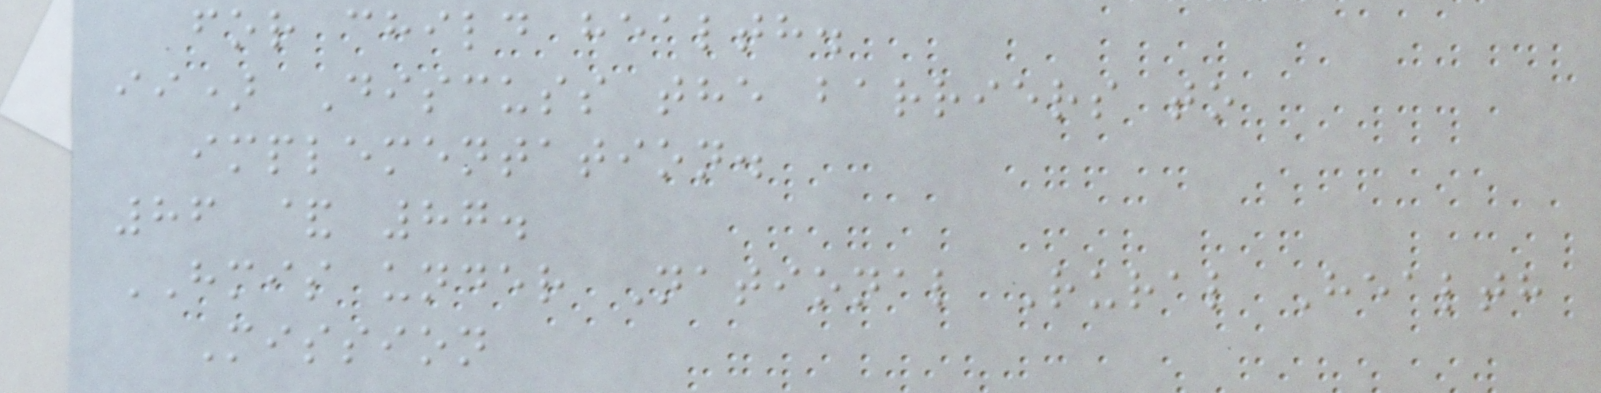for child health.
ii) Discuss the barriers to
implementation.
86 & 87.
HMIS under National Rural Health
Mission
